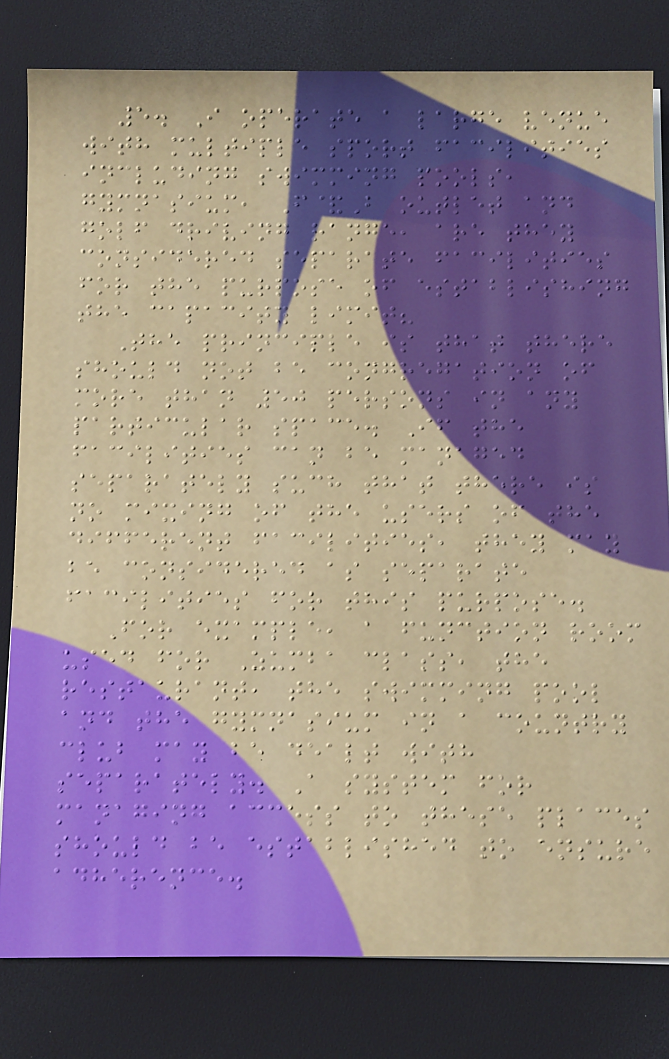5. I operate a large venue
with multiple sport facilities
including swimming pools,
gymnasium, F&B outlet and
golf driving range, are they
considered separate facilities
for the purpose of establishing
the capacity limit?
The principle is that there
should not be congregation of
more than 50 persons in any
particular space. If the
facilities can be managed
separately such that there is
no mixing of the users of the
different facilities, they may
be considered as separate
facilities for this purpose.
For example, a function room
used for Zumba class, the
restaurant, the swimming pool
and the gymnasium in a country
club may be dealt with
separately. A system for
managing access to these places
should be established to ensure
adherence.
